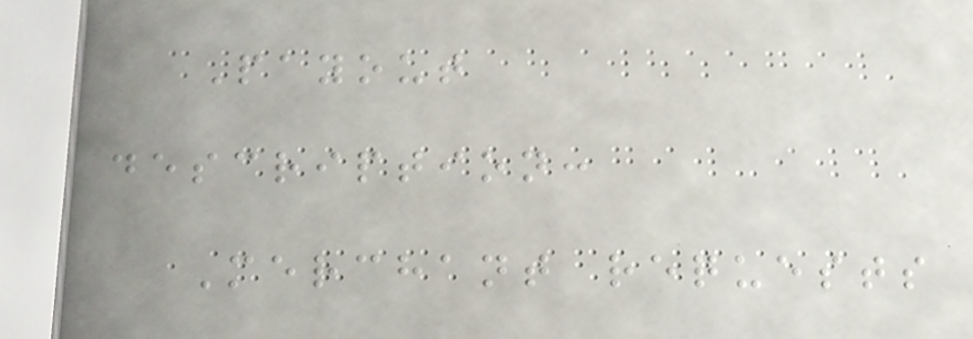Payout
description:
Merchant requests
